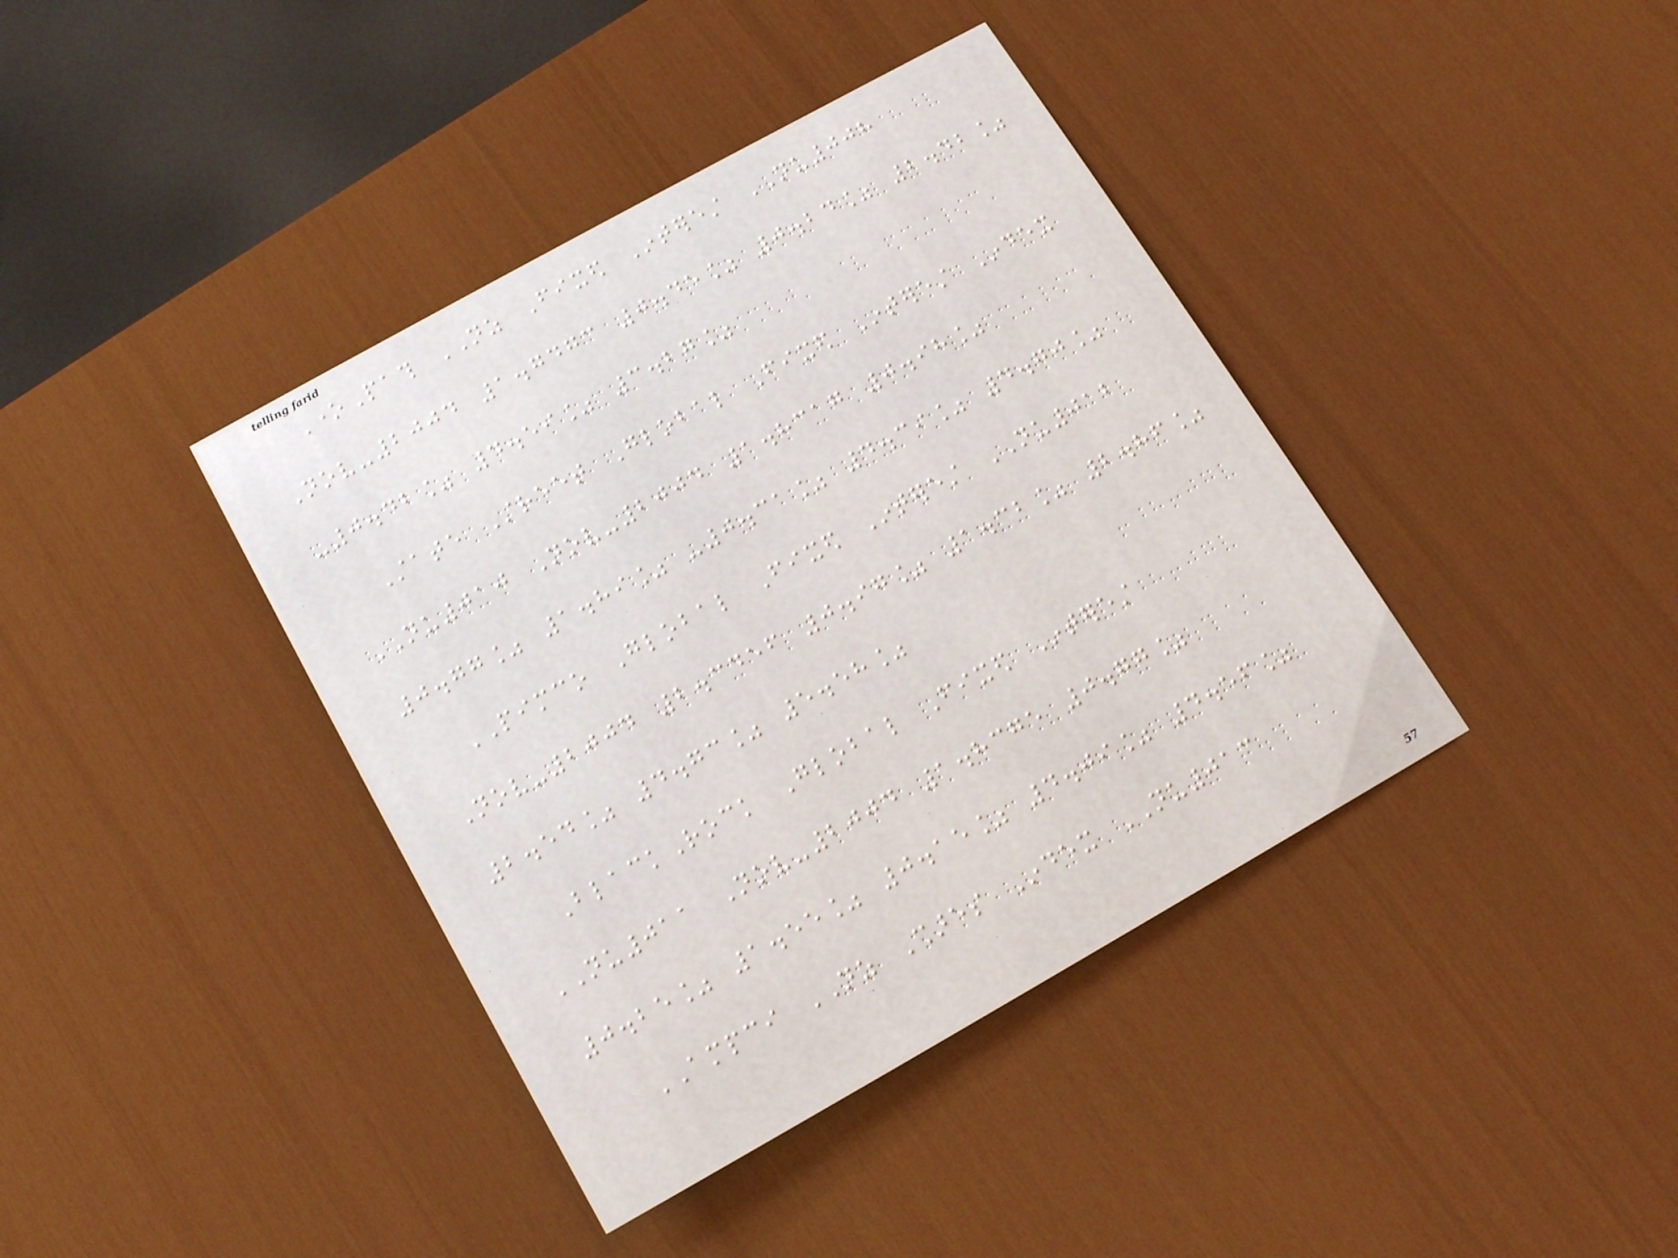OnePath NZ Fixed Interest NU008
Nov-2004 1.7473 0.45% 0.24% 2.42%
-0.42% 4.59% 3.27%
State Street Global Fixed Interest Index
NU010 Nov-2004 1.8317 0.98%
0.77% 1.89% -0.31% 4.39% 4.70%
PIMCO Global Fixed Interest NU012
Nov-2004 2.3456 0.97% 1.32% 2.86%
2.54% 4.73% 5.58%
BlackRock Global Fixed Interest
NU011 Nov-2004 1.8375 0.77%
0.25% 1.55% 0.15% 4.09% 4.56%
AMPCI NZ Shares Index NU013
